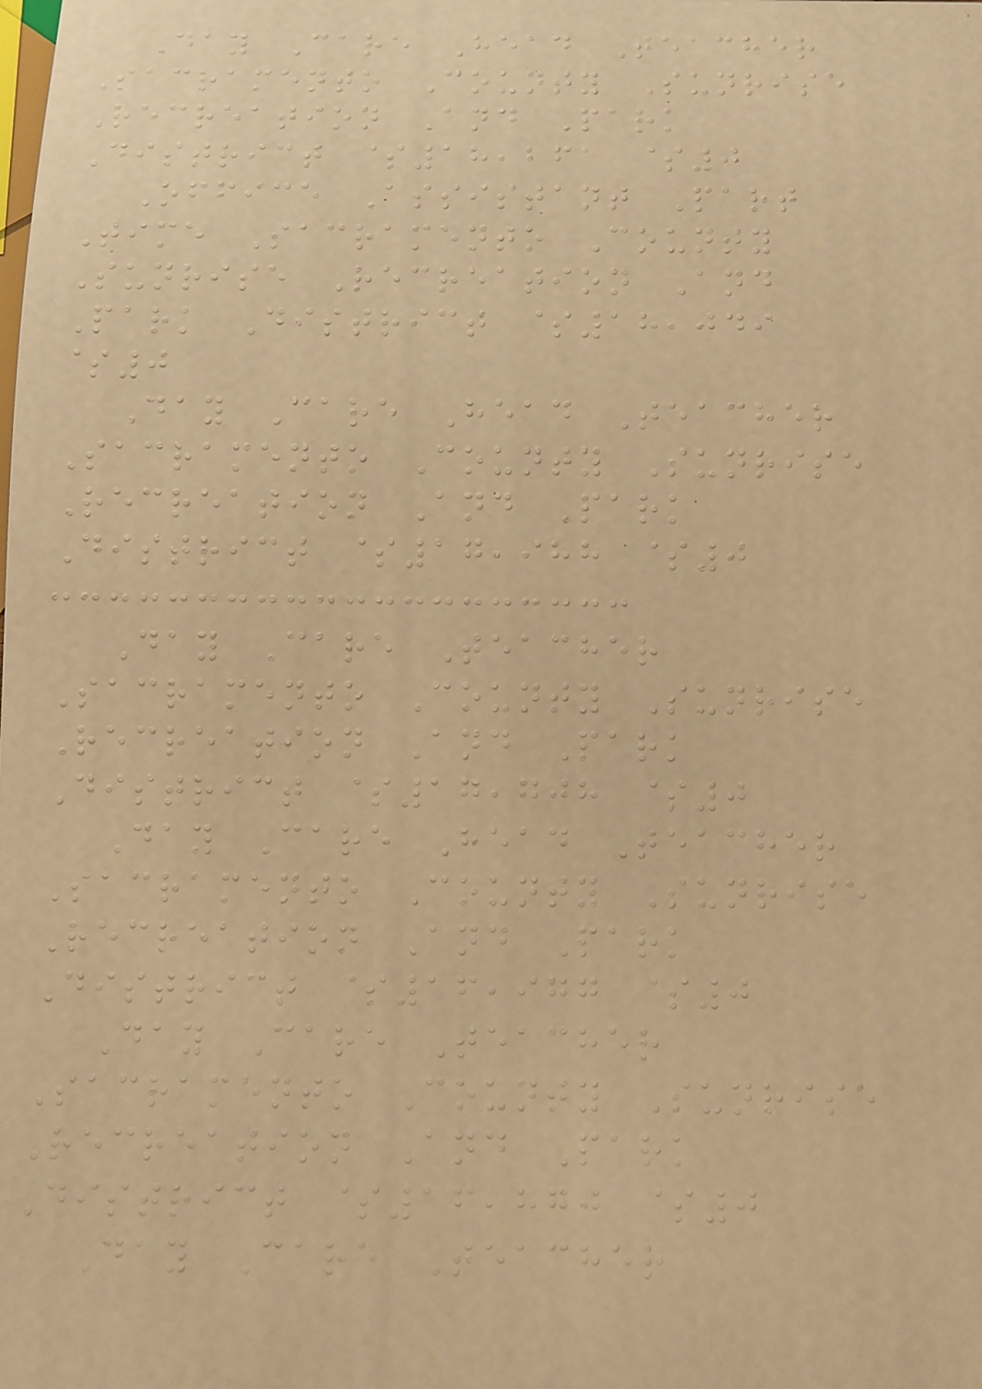Day Care Head Teacher
Sacramento County Sunrise
Recreation And Park
District $18,261 $0
Office Assistant Part
Time Sacramento County
Sunrise Recreation And
Park District $18,049
$0
Day Care Head Teacher
Sacramento County Sunrise
Recreation And Park
District $17,988 $0
Day Care Teacher
Sacramento County Sunrise
Recreation And Park
District $17,708 $0
Day Care Head Teacher
Sacramento County Sunrise
Recreation And Park
District $16,977 $0
Day Care Teacher
Sacramento County Sunrise
Recreation And Park
District $16,870 $0
Day Care Teacher
